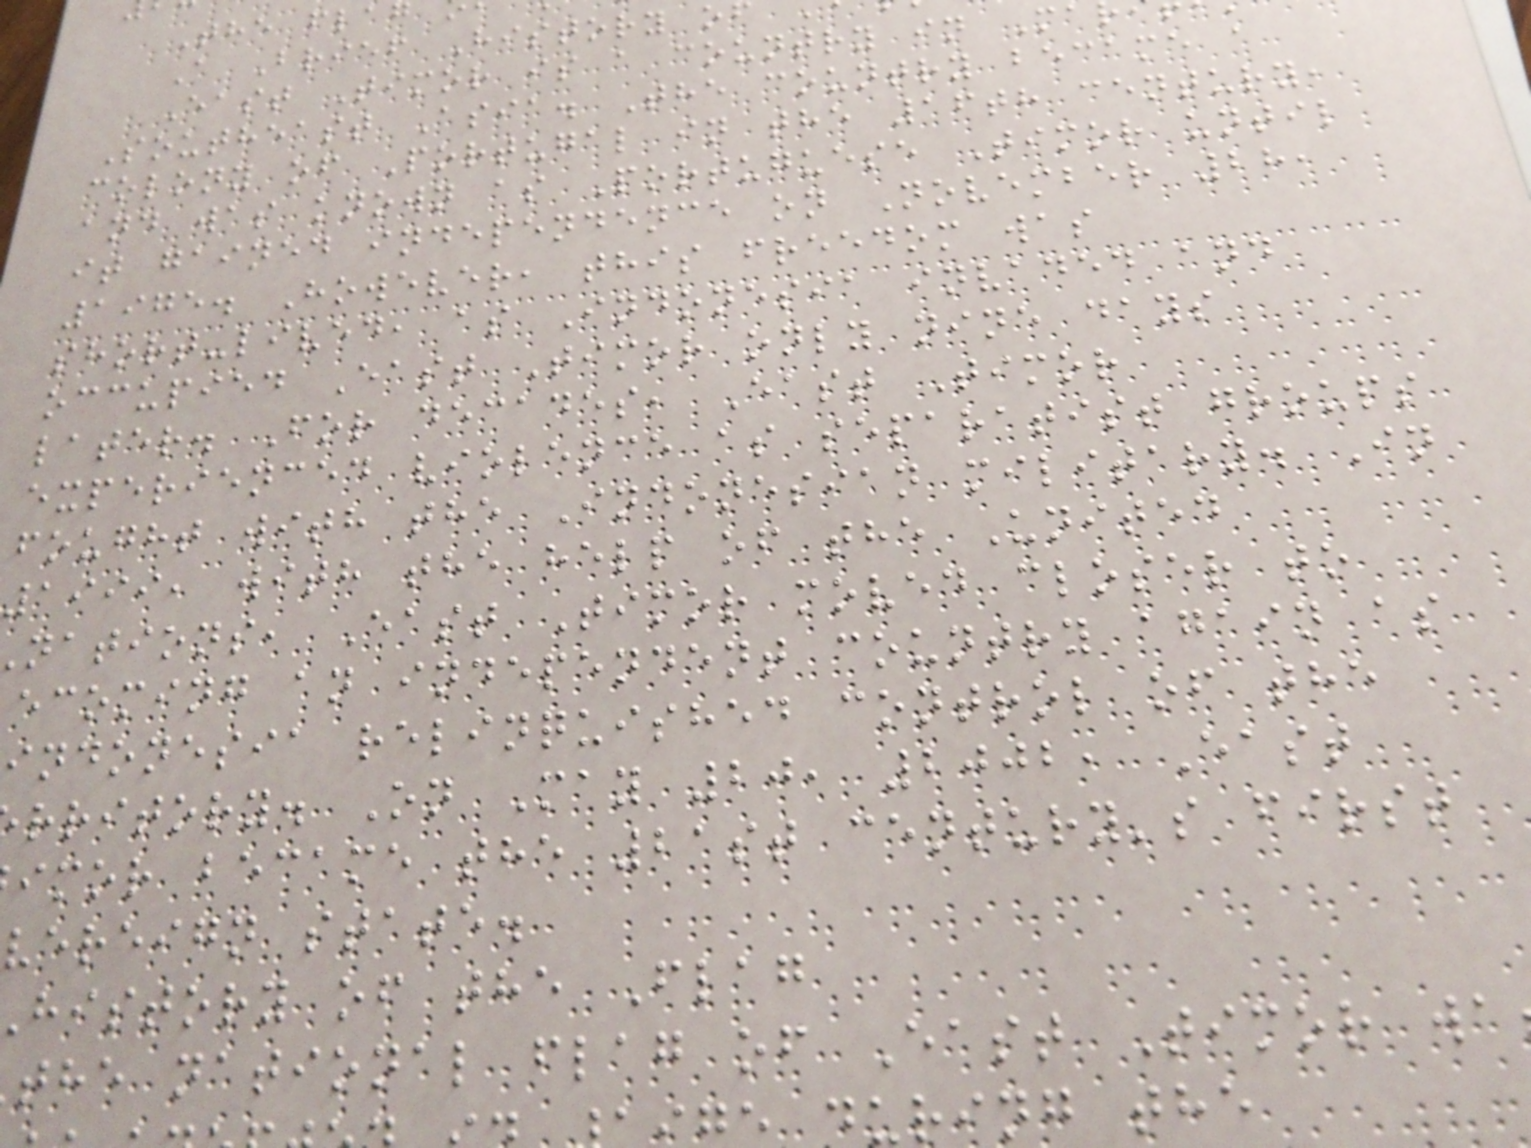The flag
A Brief History o
East Timor is a country in Ma
Southeast Asia. The country became a
colony of Portugal in the 16th century,
and was known as Portuguese Timor until
it gained independence on November 28,
1975. However, this freedom was
short-lived, as Indonesia invaded and
occupied East Timor only nine days
later. For decades, East Timor
experienced violence as separatist groups
fought with the Indonesian military. In
1999, with the help of the United
nations, East Timor moved closer to
ecoming an independent country again as
indonesia relinquished control of the
rritory. On May 20, 2002, East
imor became the 21st century's first
vereign state.
history of the Flag
the national flag of East Timor wa
during the
